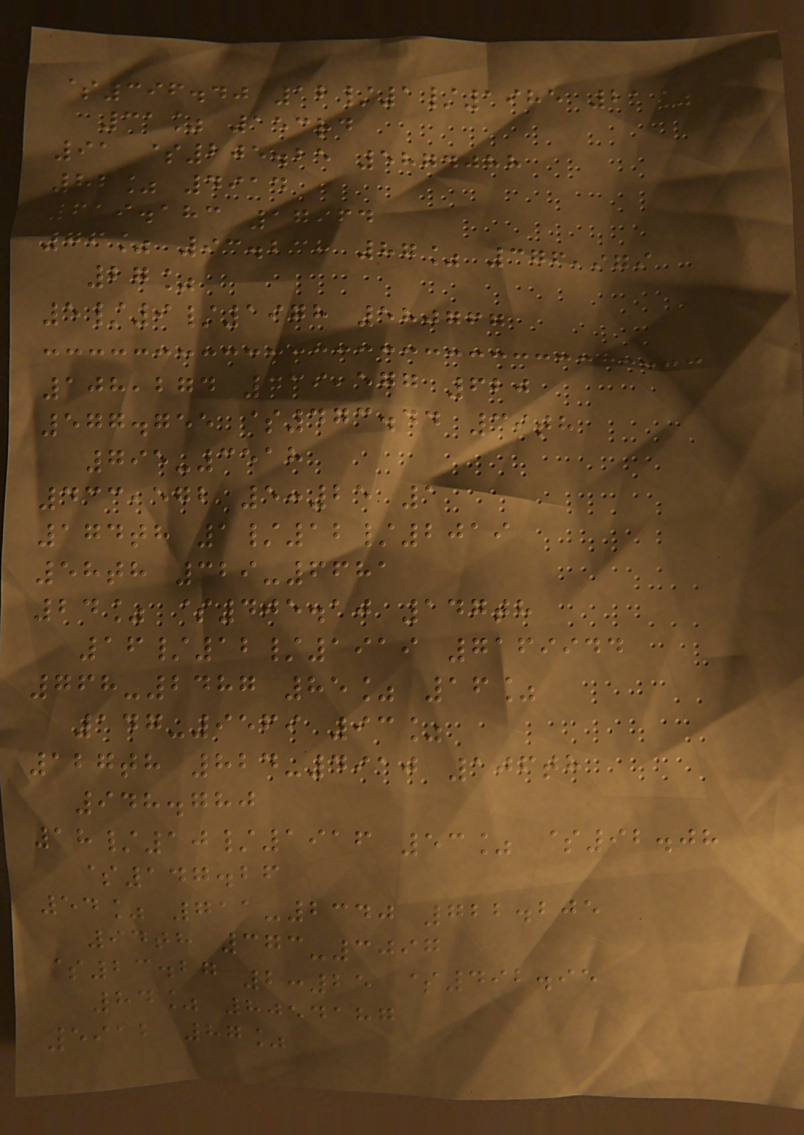$396.40 12/1/1985 21%
31% 153rd
91 $205.25 5874088
82% 4914
619.183 17964
76% 93.238 87% 376,979
27%
5/9/1978 580767
108,274 439,577 620
577.755 $473.44 39th
795-3518
433,572 5:25 1
174th 1/12/2019
58th 329-6681
24% $405.10 147th
16/12/1919 7169944
768-2487 85% 16%
147-9569 93%
127th 824-4910 106th
948.780
18/10/1916 53% $92.08
$147.26
54% 711-2340 722.205
94th 373-3097
$23.27 2:25 $492.95
84% 8054187
5912 87%
